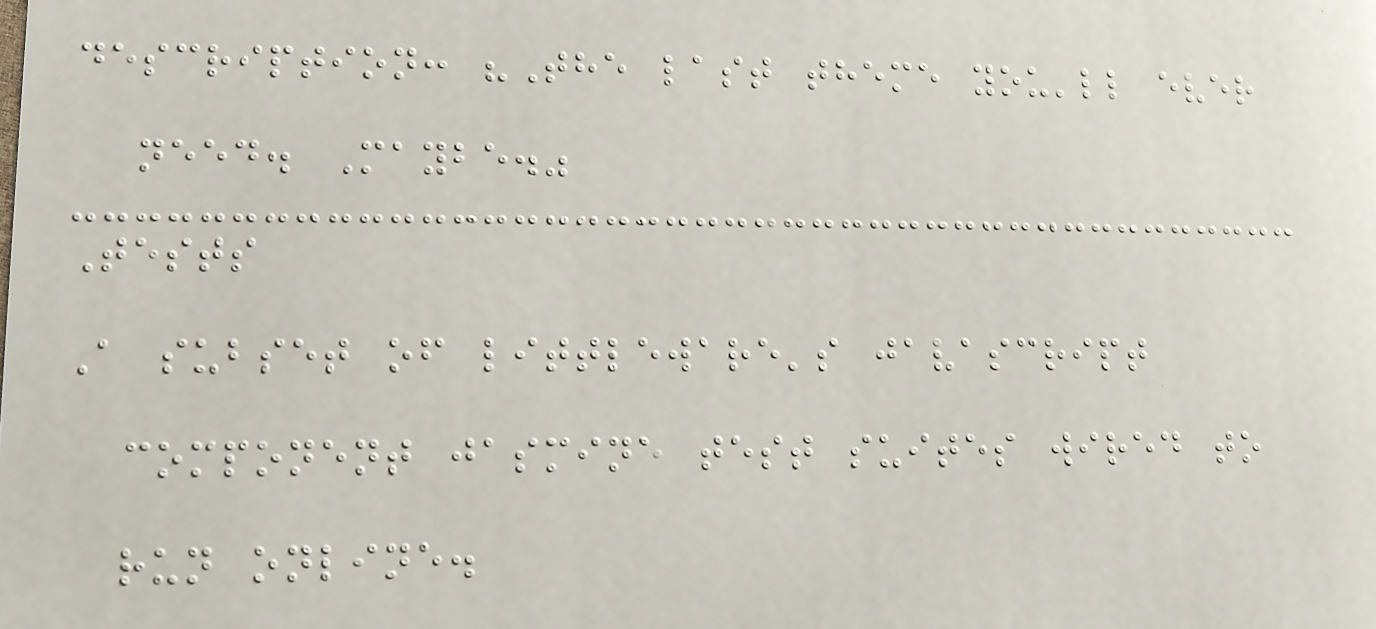description: "The last theme you'll ever
need. Maybe."
Tests
A subset of littleware's javascript
component jasmine test suites wired to
run online.
